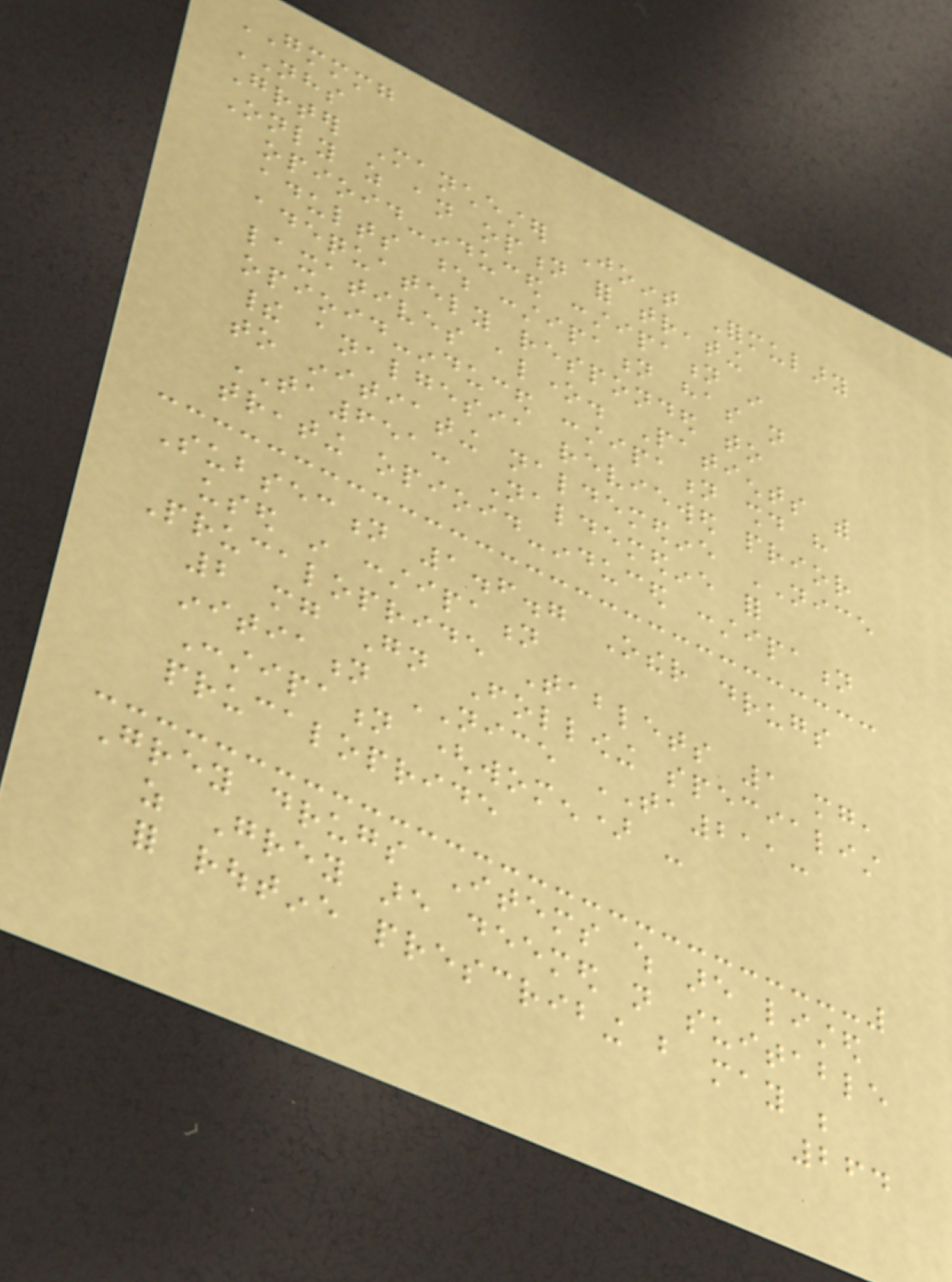GMMMG
NHS
Greater Manchester Joint Formulary
Only as an option for treating
opioid-induced constipation in
adults whose constipation has not
adequately responded to
laxatives alone. Patients with
opioid-induced constipation should have
their analgesia reviewed prior
to initiating naldemedine NICE
TA651: Naldemedine for
treating opioid-induced constipation
Subsection 1.6.7 Other drugs
used in constipation
Prucalopride Tablets 1 mg,
2 mg Gn Following specialist
initiation NICE TA211:
Constipation (women) -
prucalopride
Grey drugs Items which are listed
as Grey are deemed not suitable
for routine prescribing but may be
264
